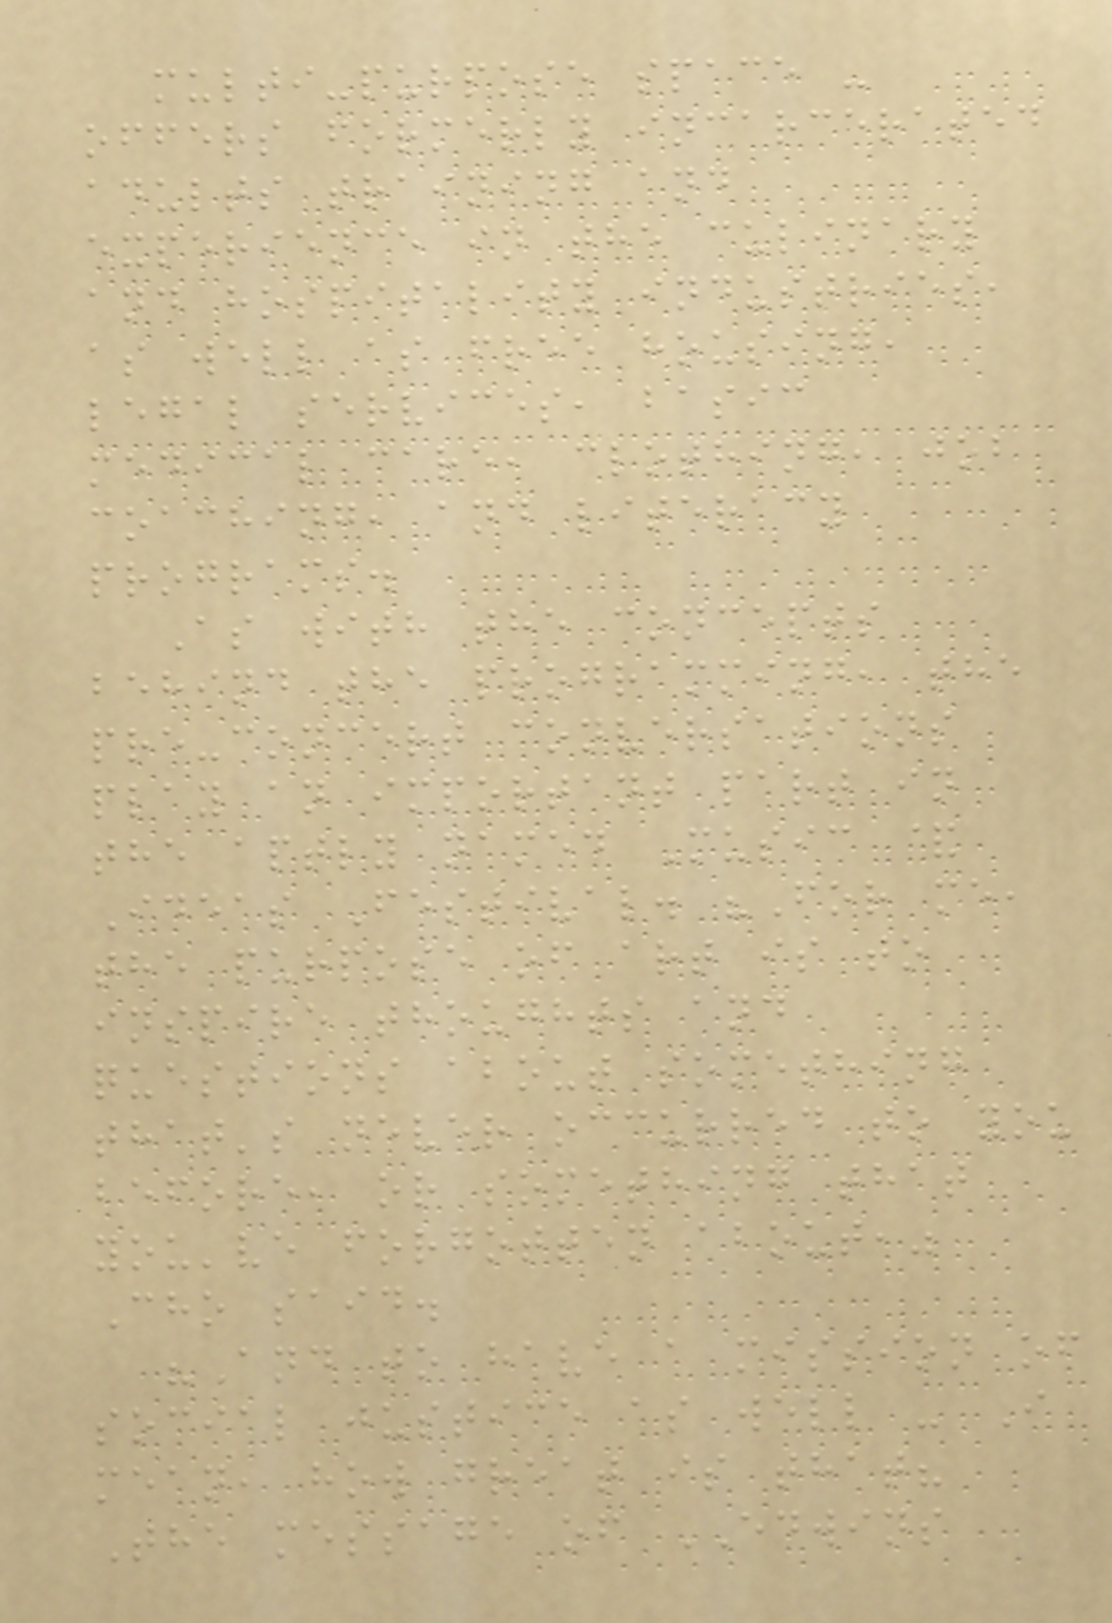multi-purpose space -
offers formerly incarcerated
adults training and
experience in the culinary
and hospitality industries,
as well as free housing,
legal services, basic
medical care, clothing, job
coaching, and literacy
programs.
As with the concepts
behind the programming, the
pre-concert conversations
play an important part in
the aptly named Music &
Ideas Festival. "For me,
the purpose of art is to
inspire thoughts and
questions about something
that's never occurred to you
before, or something that
you've forgotten about,"
Cho said.
"And to have a mission of
social justice as well - I
mean, how great is that?
The message of EDWINS
